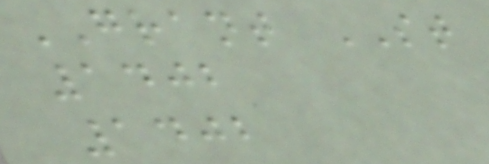GRANT ST
1402
1402
